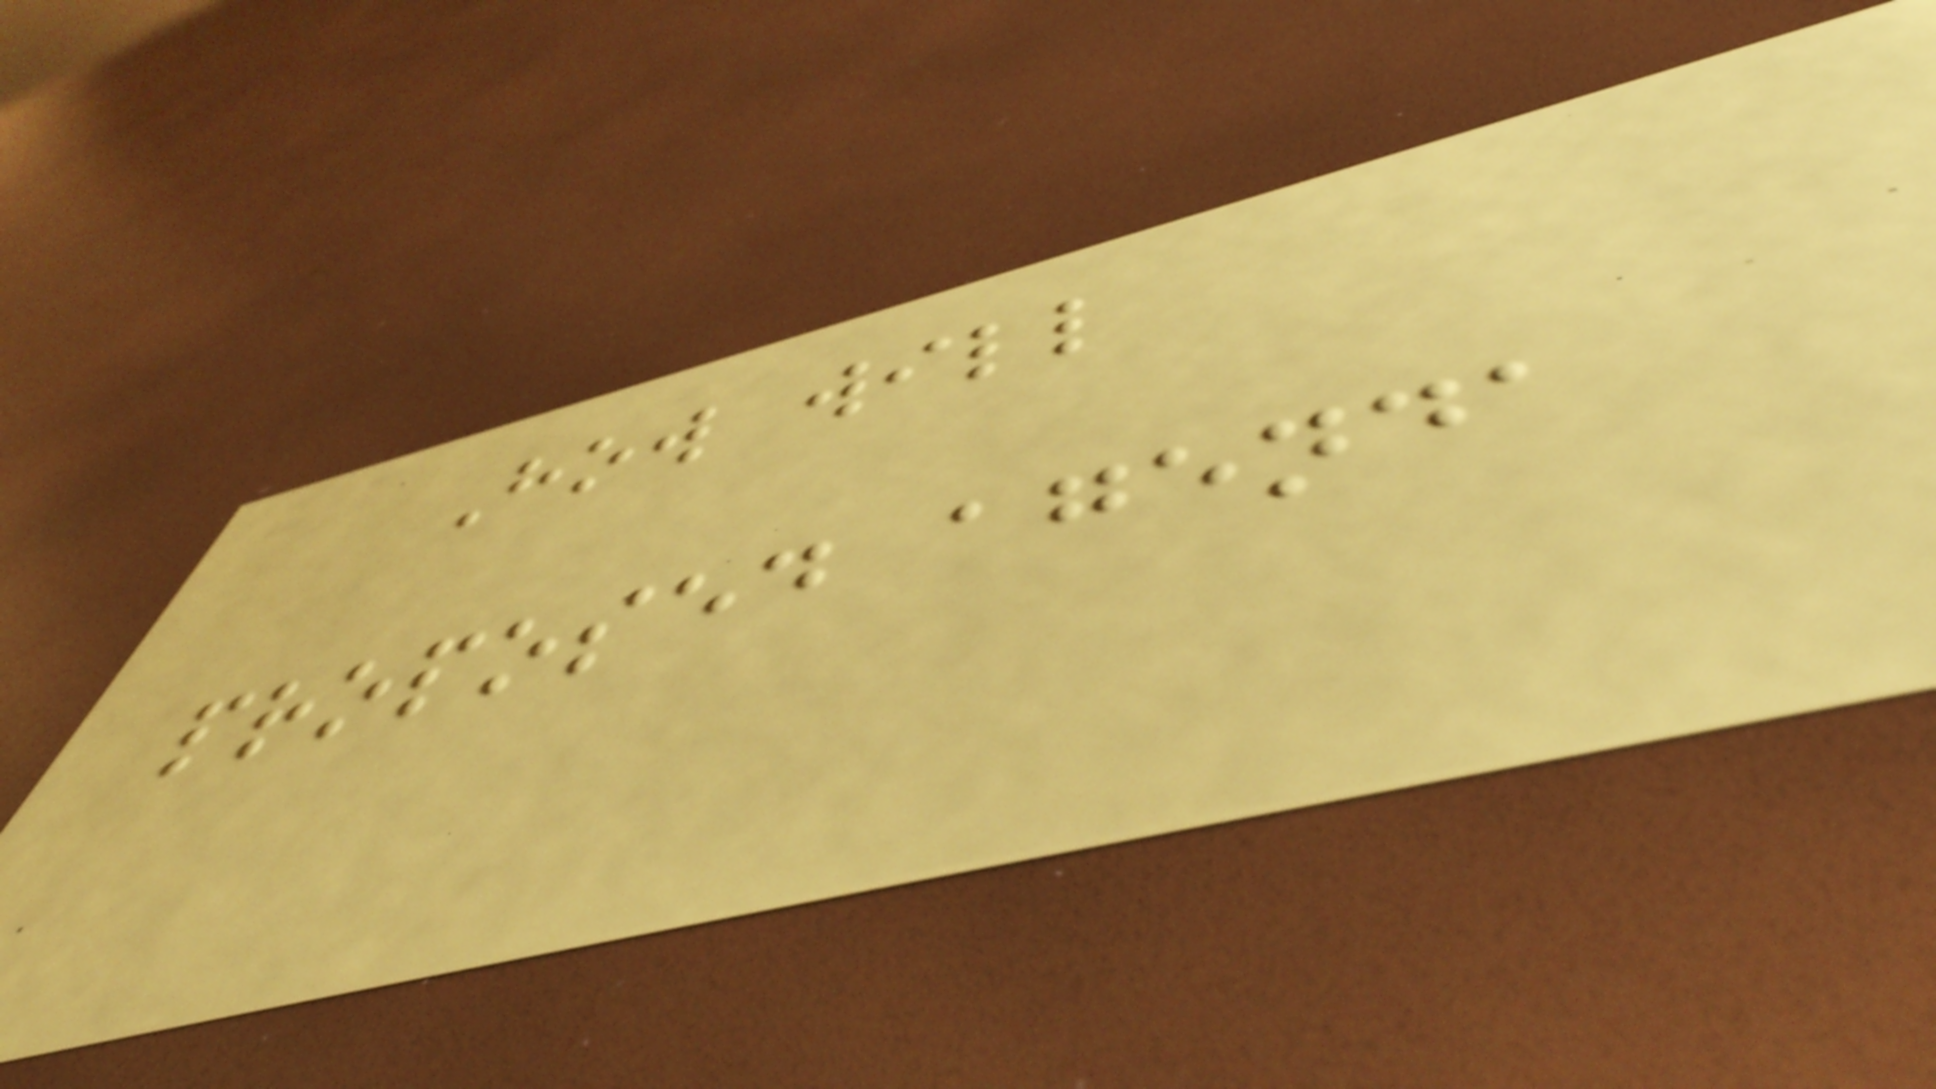How will
proposed agenda
